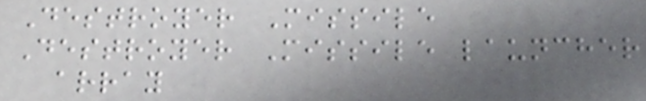Destroyer Missile
Destroyer Missile launcher
array
